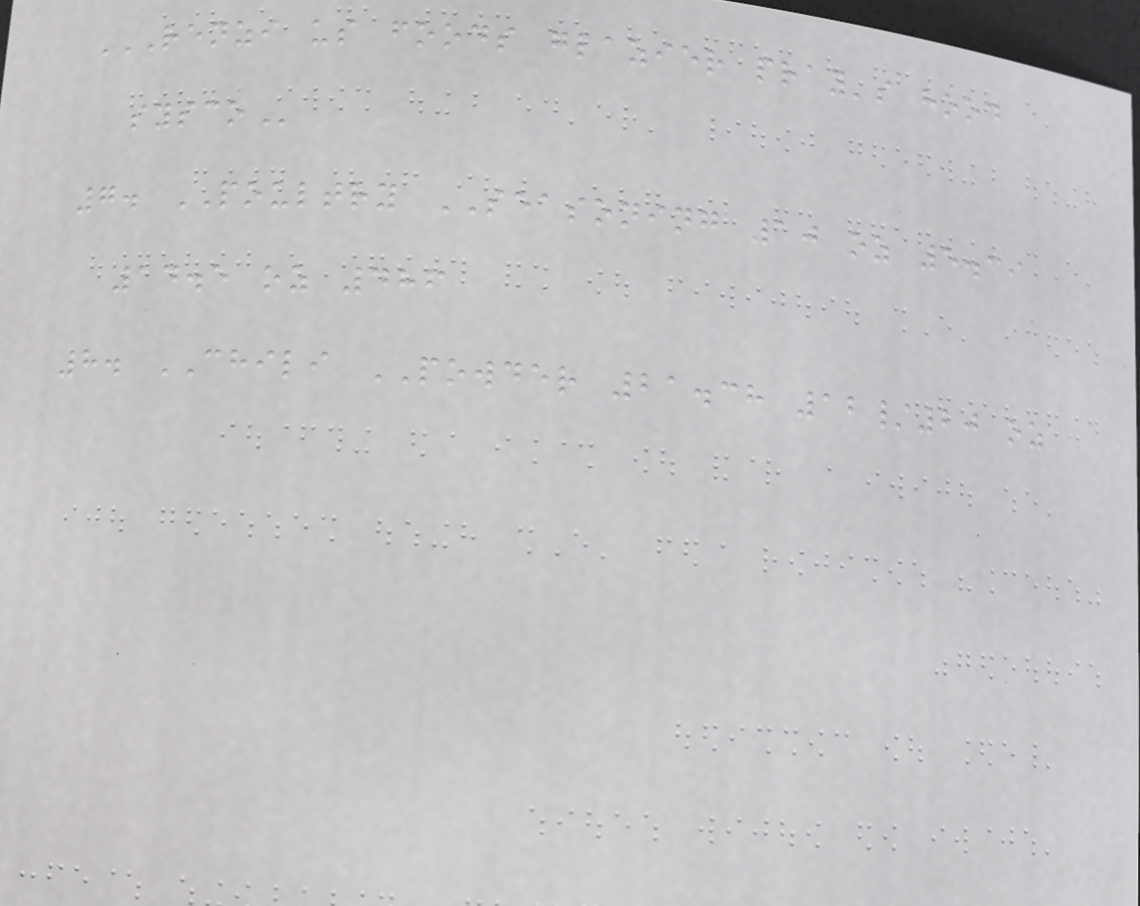RENZI US FOODS GLAZIER PRAY'S HOOD
SYSCO
7. POULTRY SEASONING 10 oz 5.39
14.5 oz 486
8. CHILI POWDER 21.38 12/20 oz
